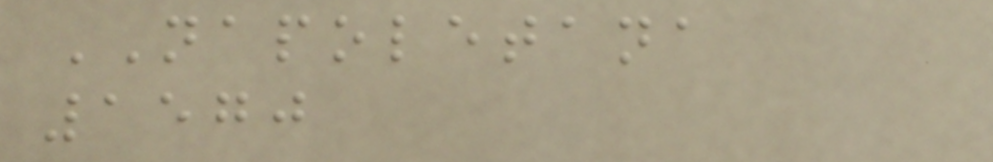NAPOLETANA
1570
